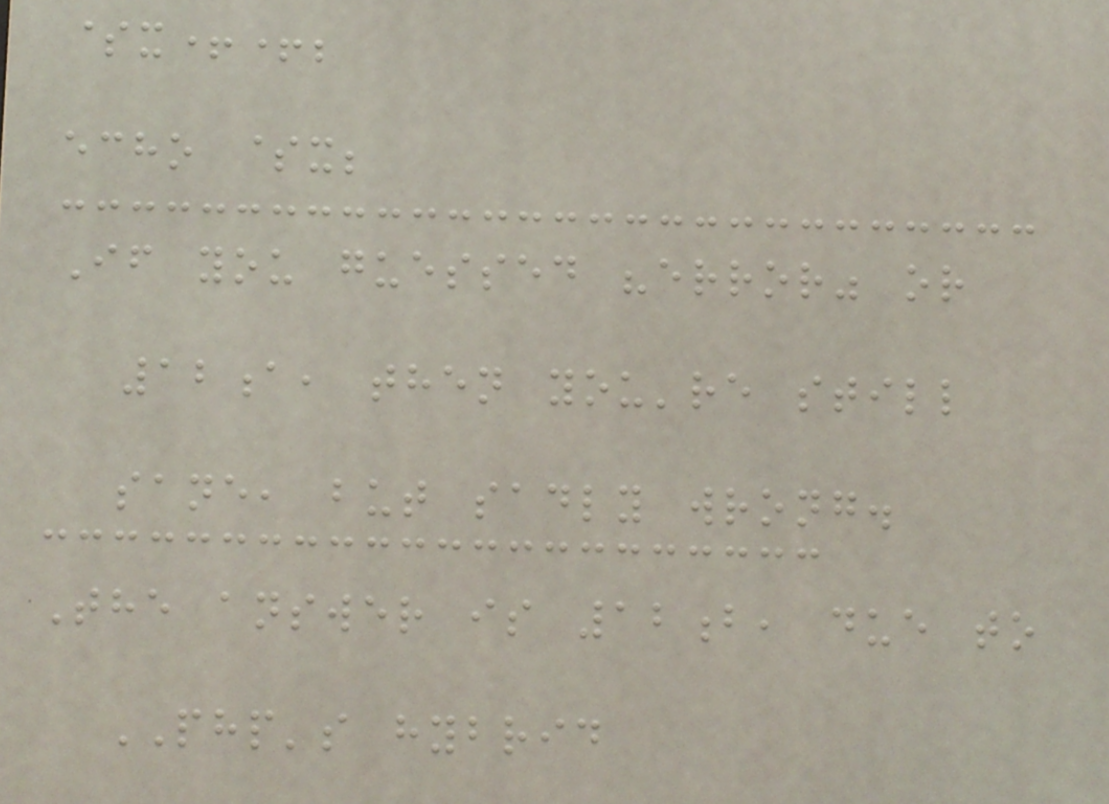$x++;
echo $x;
If you guessed "error" or
12a, then you're still
sane, but sadly wrong.
The answer is 12b, due to
PHP's hybrid
